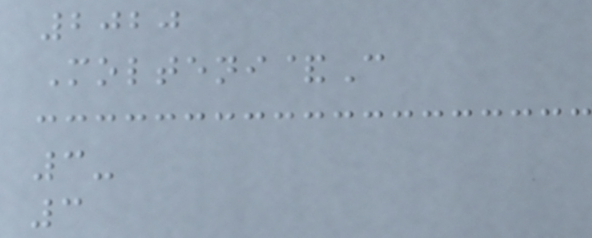2020
Molteni&C
3-
3
